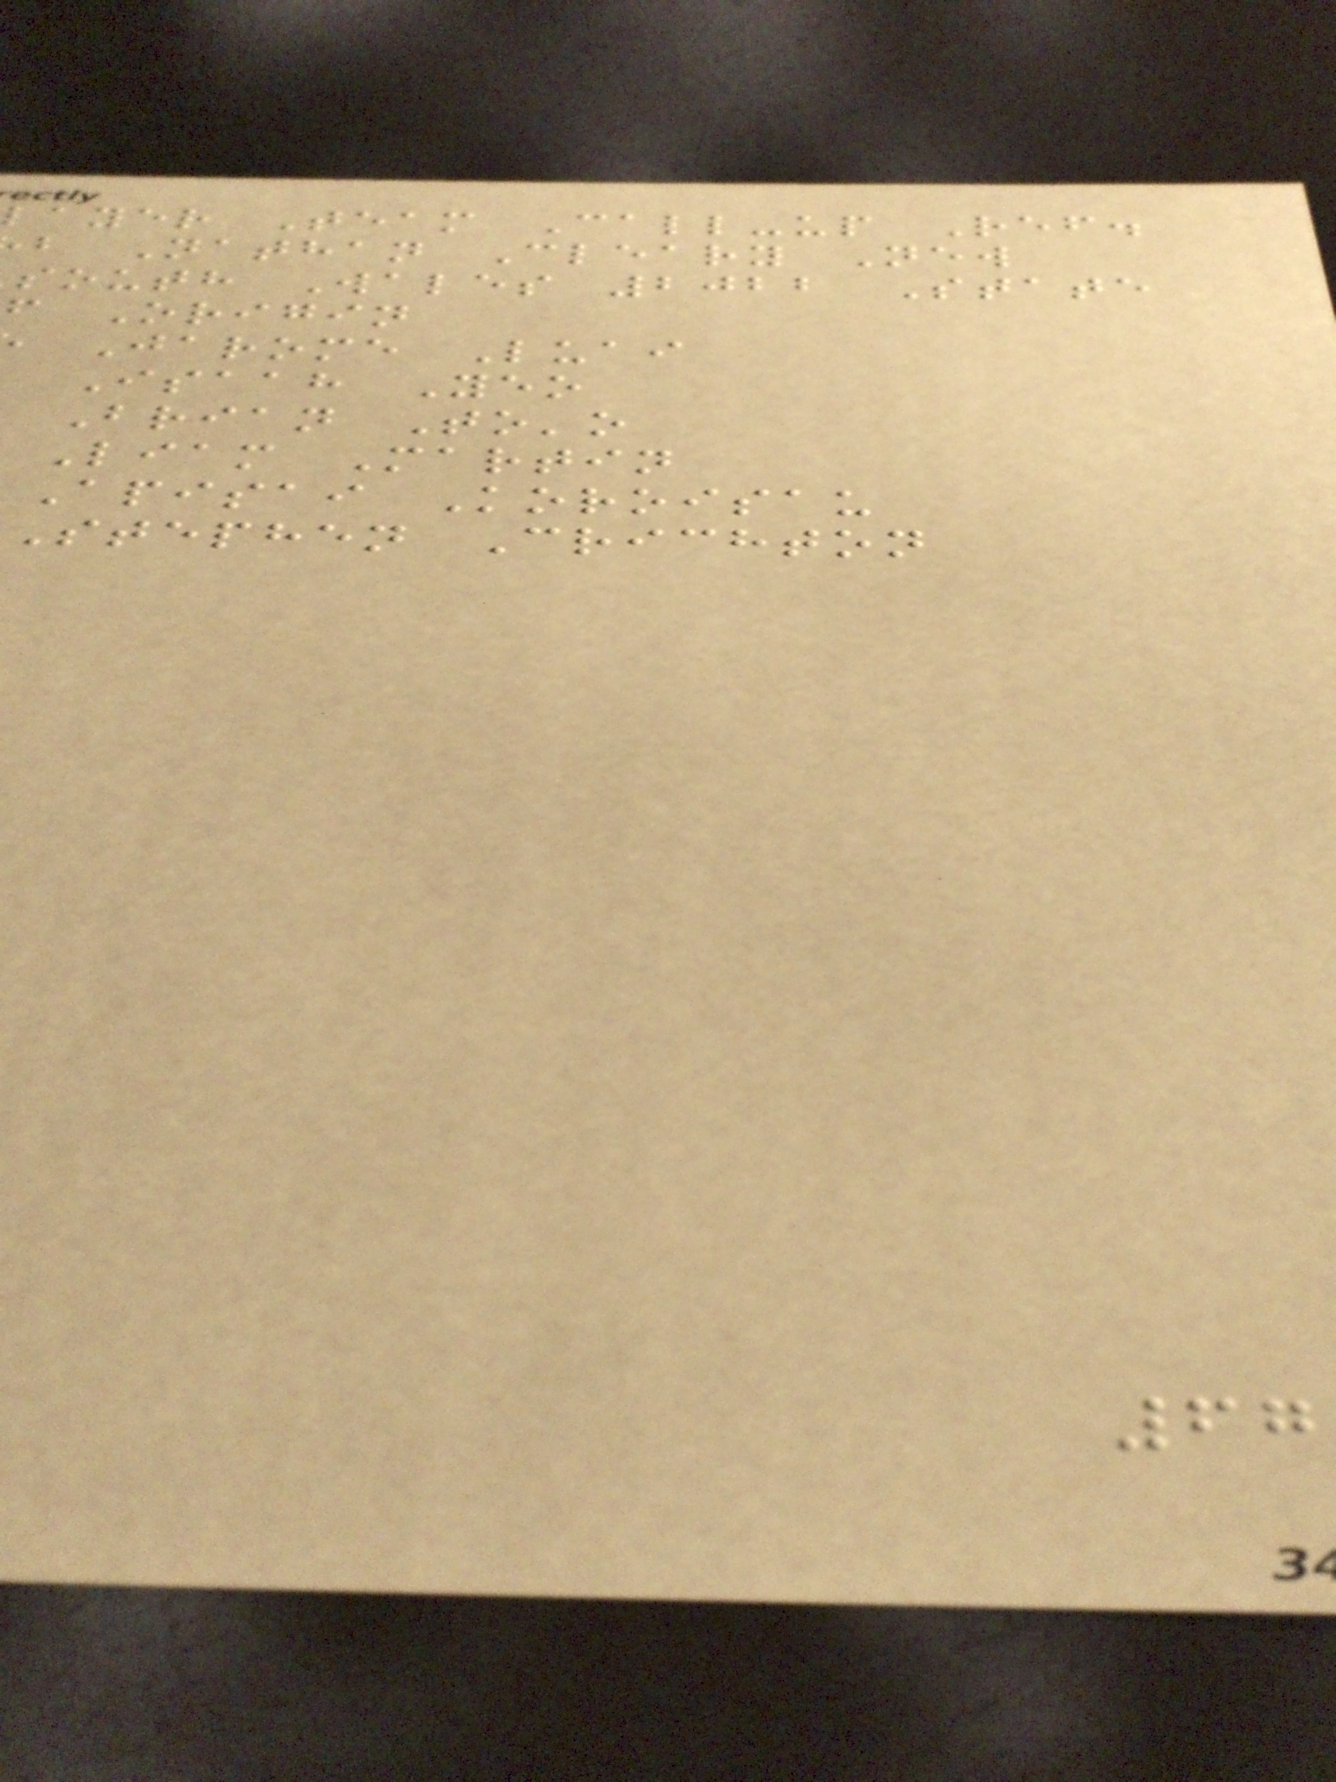layer Team Call-up Ref.
b Nathan Cleary New
south Wales 2022 State
f Origin
Jarome Luai
Isaah Yeo
Brian To'o
Liam Martin
Apisai Koroisau
Stephen Crichton
67
